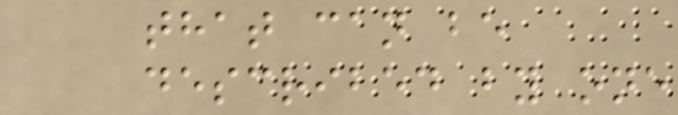that can be
described by one
